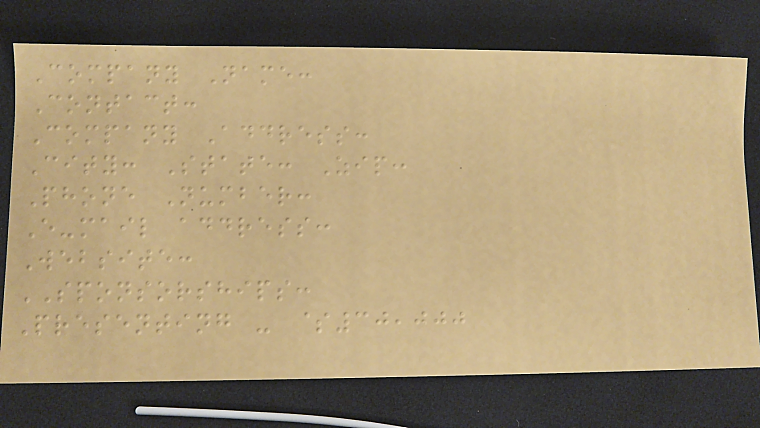Company Name:
Contact:
Company Address:
City: State: Zip:
Phone Number:
E-mail address:
Website:
SPONSORSHIPS:
Presenting - $30,000
